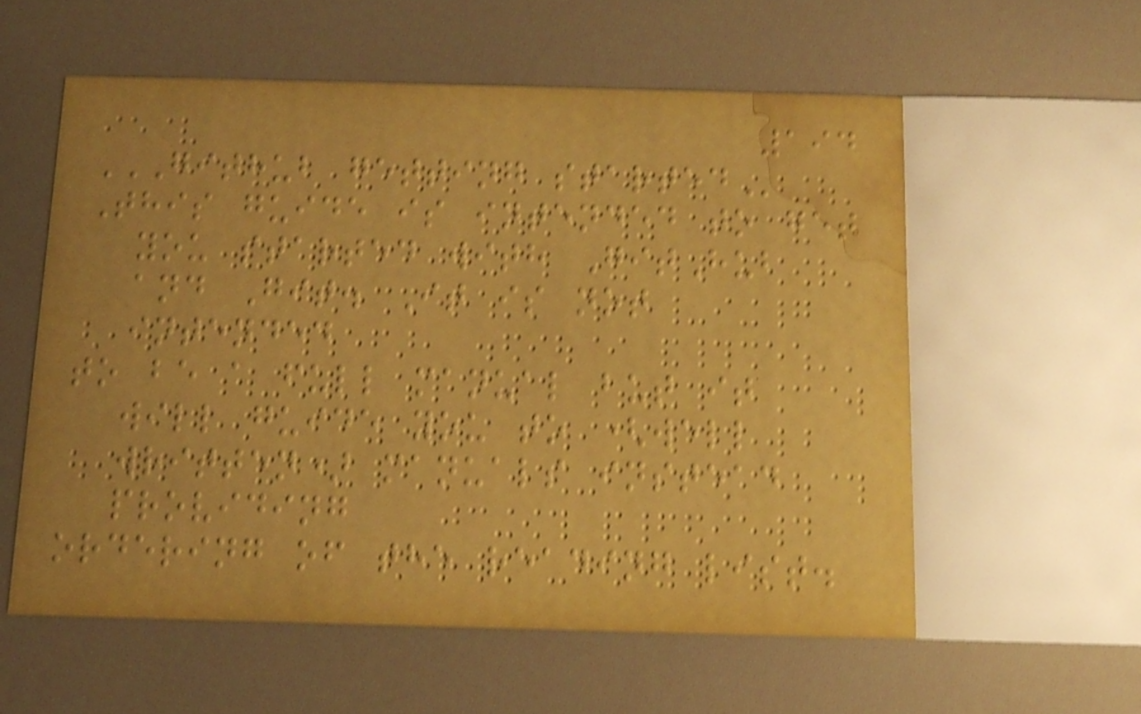194
GITHUB GETTING STARTED
This guide is intended to get
you started with GitHub
and Git. It is not
intended
to be a full manual but it
will guide you to (well
written) manuals instead
providing
ordering of the reading list.
